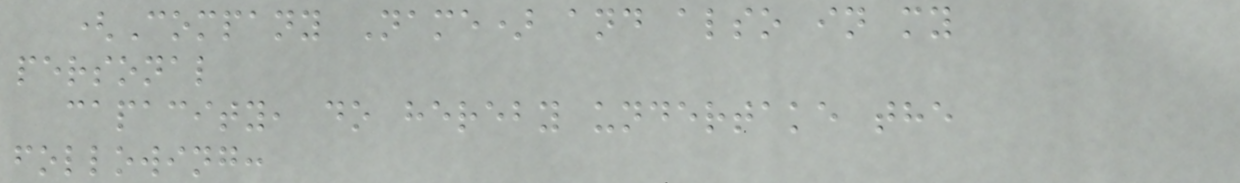(Company Name) and also in my
personal
capacity, do hereby undertake the
following:
